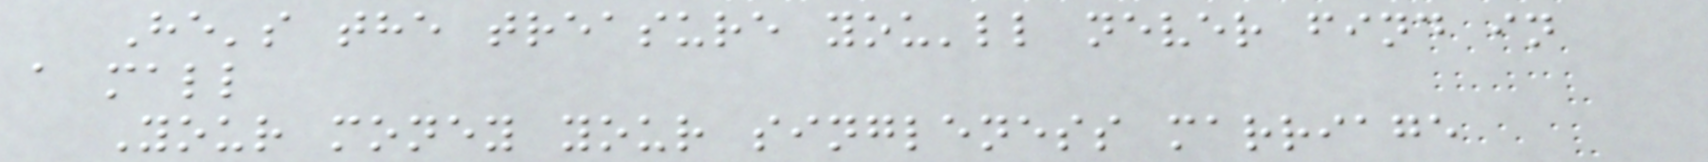He's the treasure you'll never find in
a mall
Your money your singleness marriage
